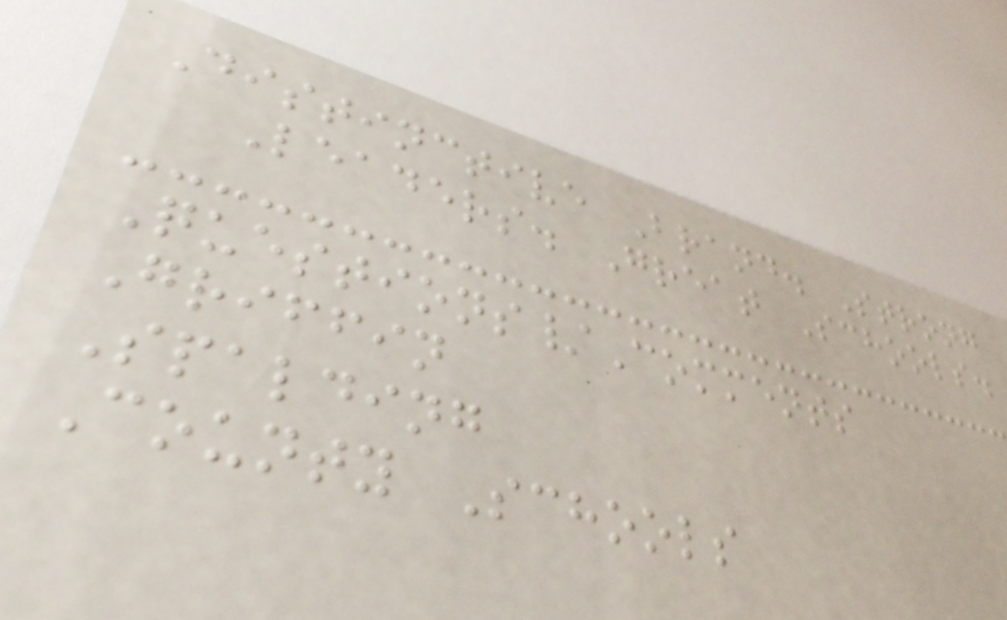Distinctive Brand. Strong
Leaders. Great Schools.
Questions/Comments
Griffin
Spalding
County Schools
